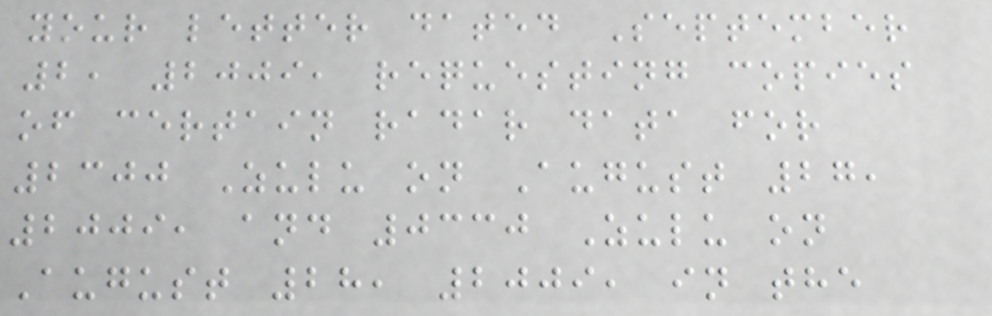your letter dated September
2, 2009, requesting copies
of certain radar data for
2300 Zulu on August 27,
2009, and 0330 Zulu on
August 28, 2009, in the
